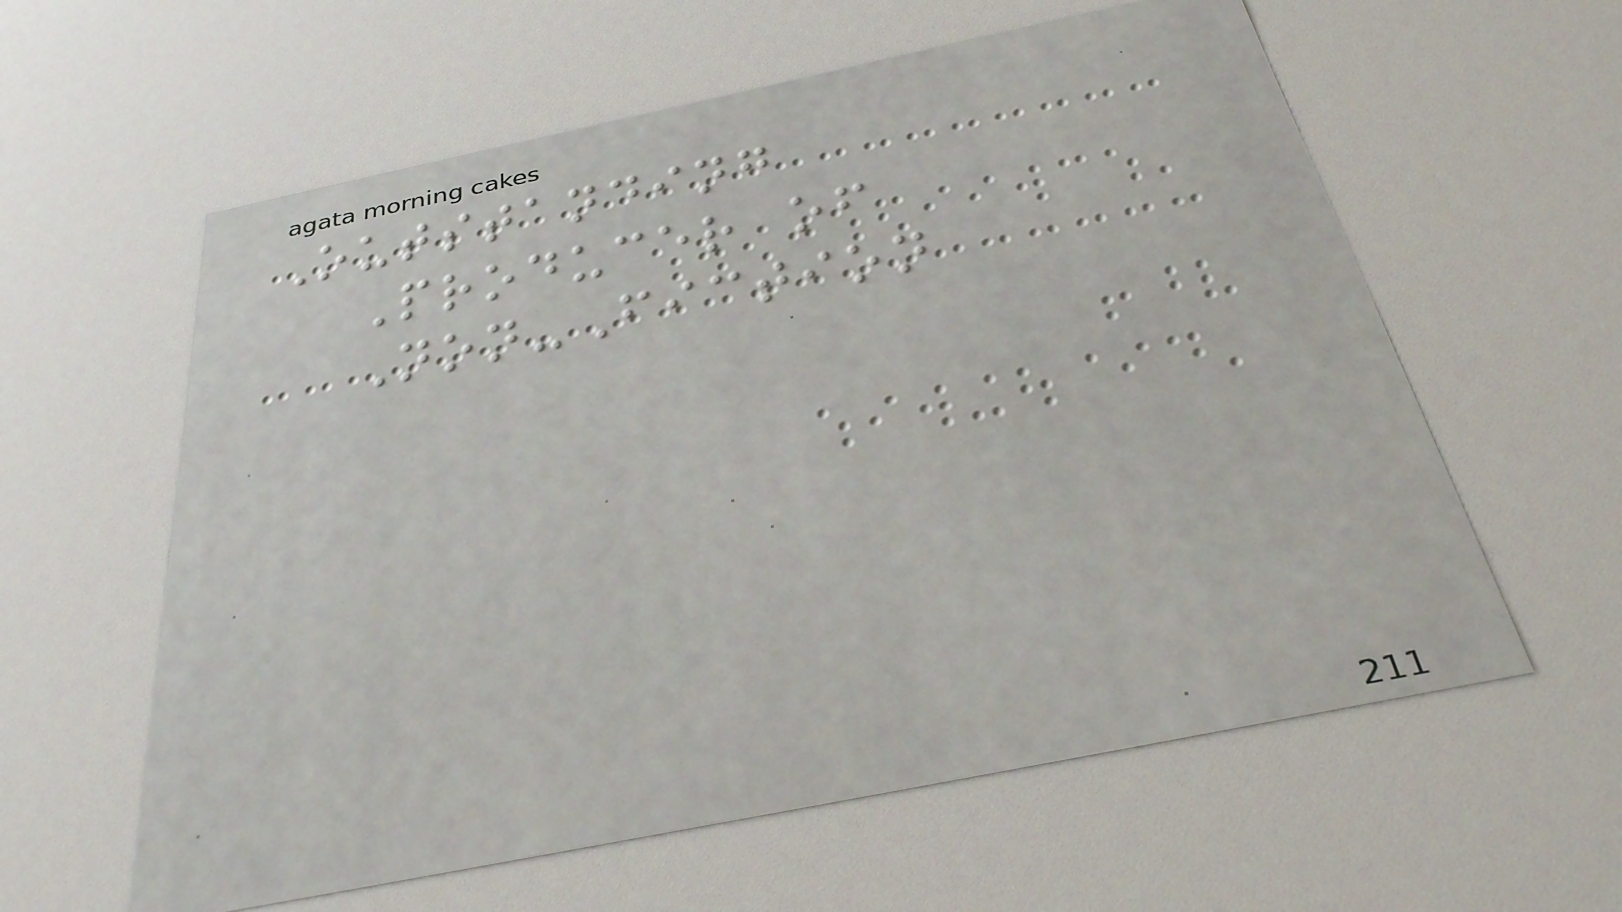Outstanding
Producer of
Non-Fiction
